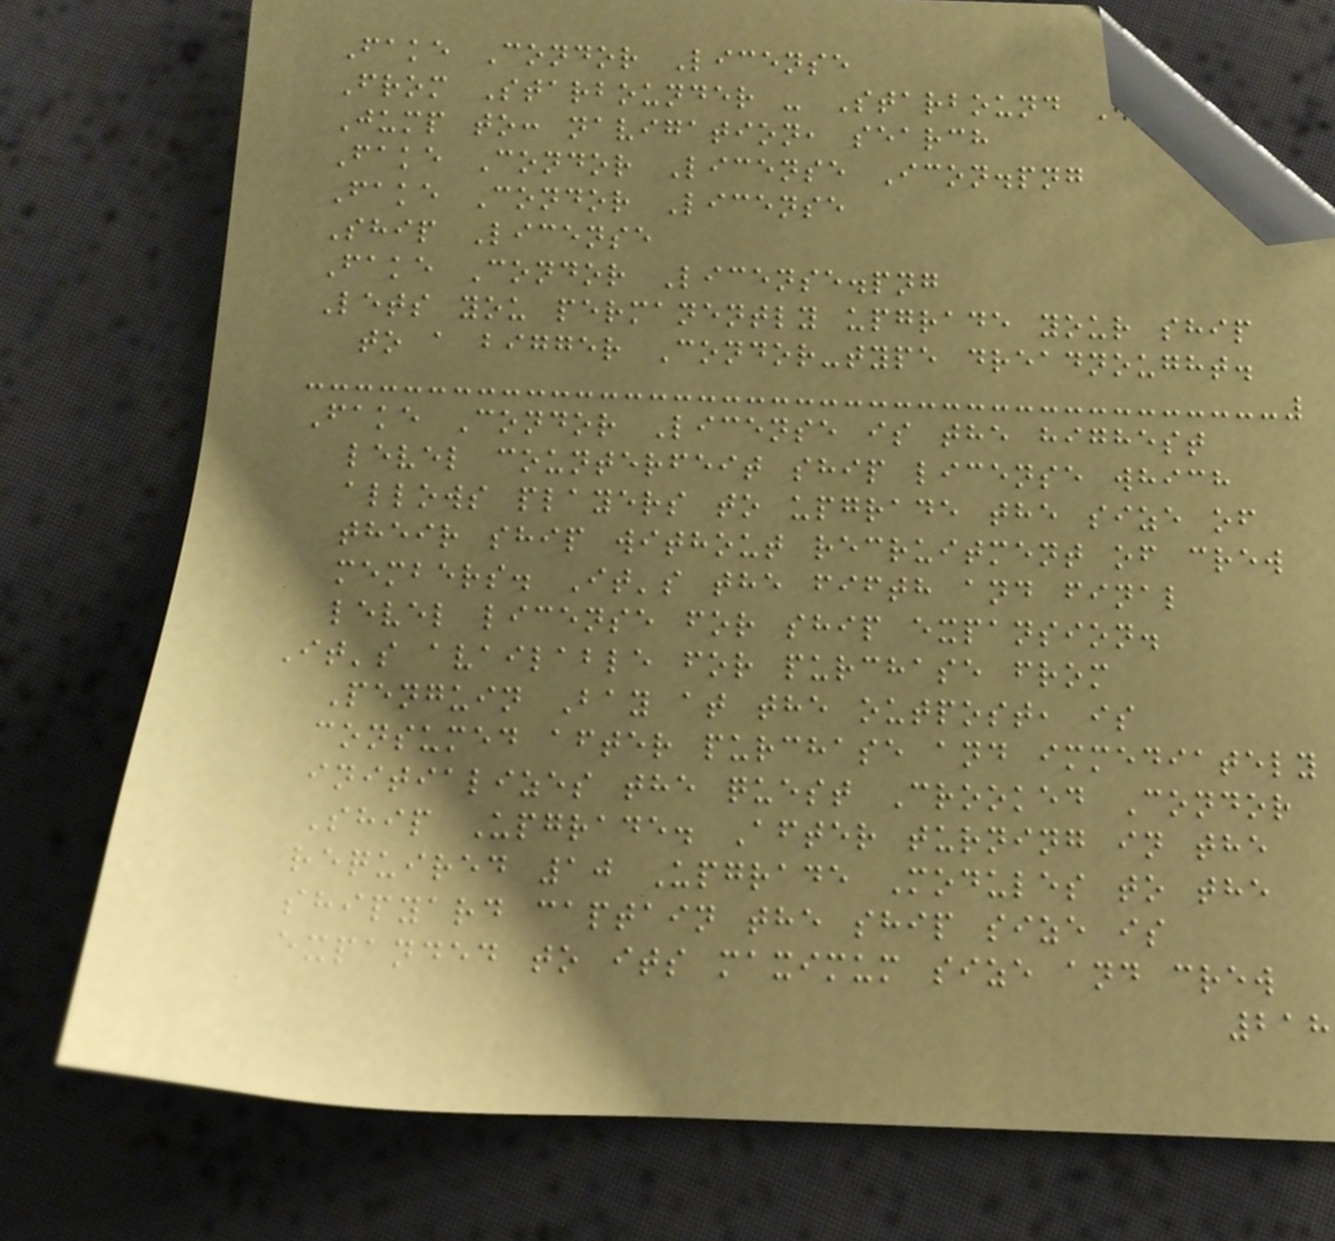Fake Condor License
From Starbounder - Starbound Wiki
Jump to: navigation, search
Fake Condor License Icon.png
Fake Condor License
Ship License
Fake Condor License.png
Lets you permanently upgrade your ship
to a bigger Condor-type dreadnought.
Fake Condor License is the highest
level counterfeit ship license which
allows players to upgrade the size of
their ship without recruitment of crew
members. It's the fifth and final
level license for ship expansion.
It's available for purchase from
Penguin Bay at the outpost, is
consumed after purchase and immediately
initializes the quest Crooked Condor
Ship Upgrade. After turning in the
required 10 Upgrade Modules to the
shipyard captain the ship size is
expanded to its maximum size and crew
218
